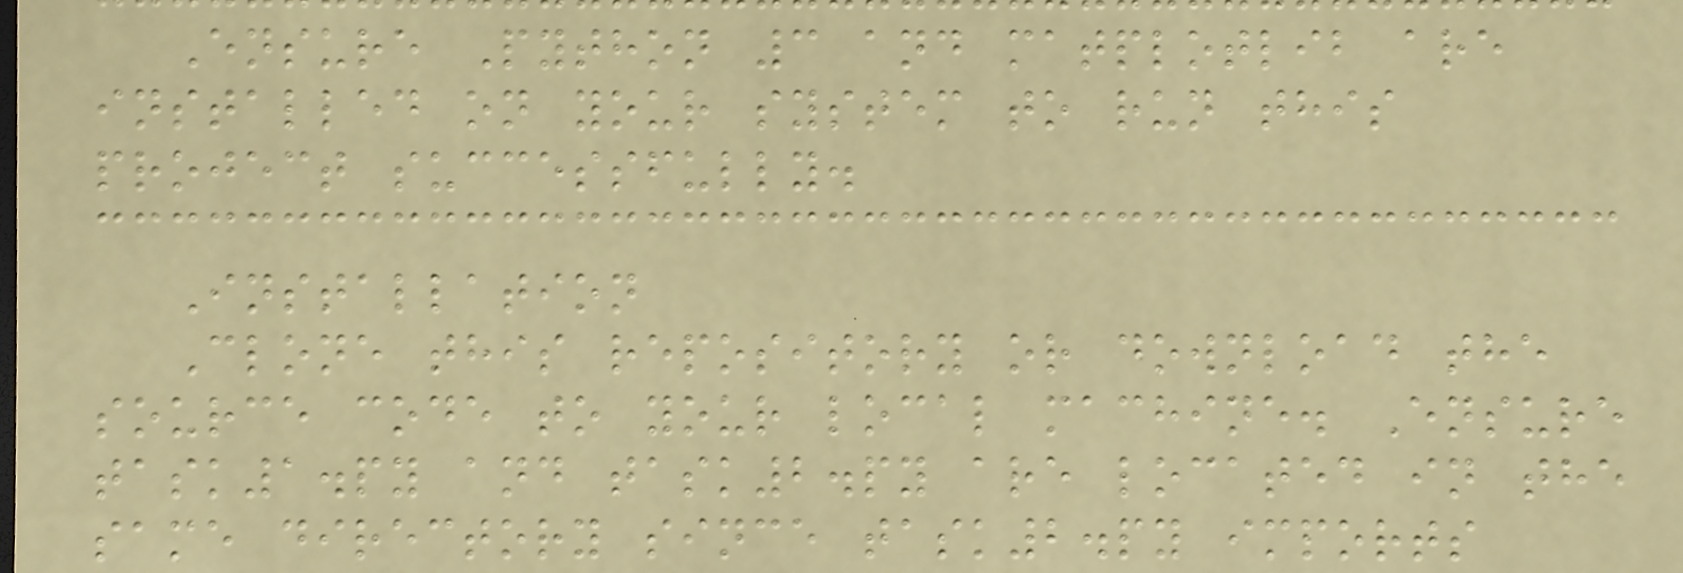Ensure Python 3 and matplotlib are
installed on your system to run this
project successfully.
Installation
Clone this repository or download the
source code to your local machine. Ensure
task1.py and task2.py are located in the
same directory since task2.py imports
